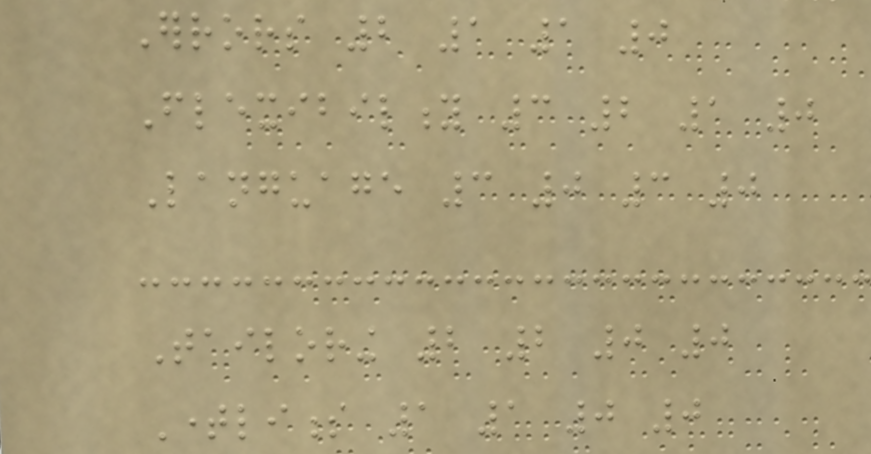Errors 2 1 1 0
Flexibility 3 2 1 0
Language 3 0 3 0
Tailoring 2 2 0 0
Timeliness 1 1 0 0
